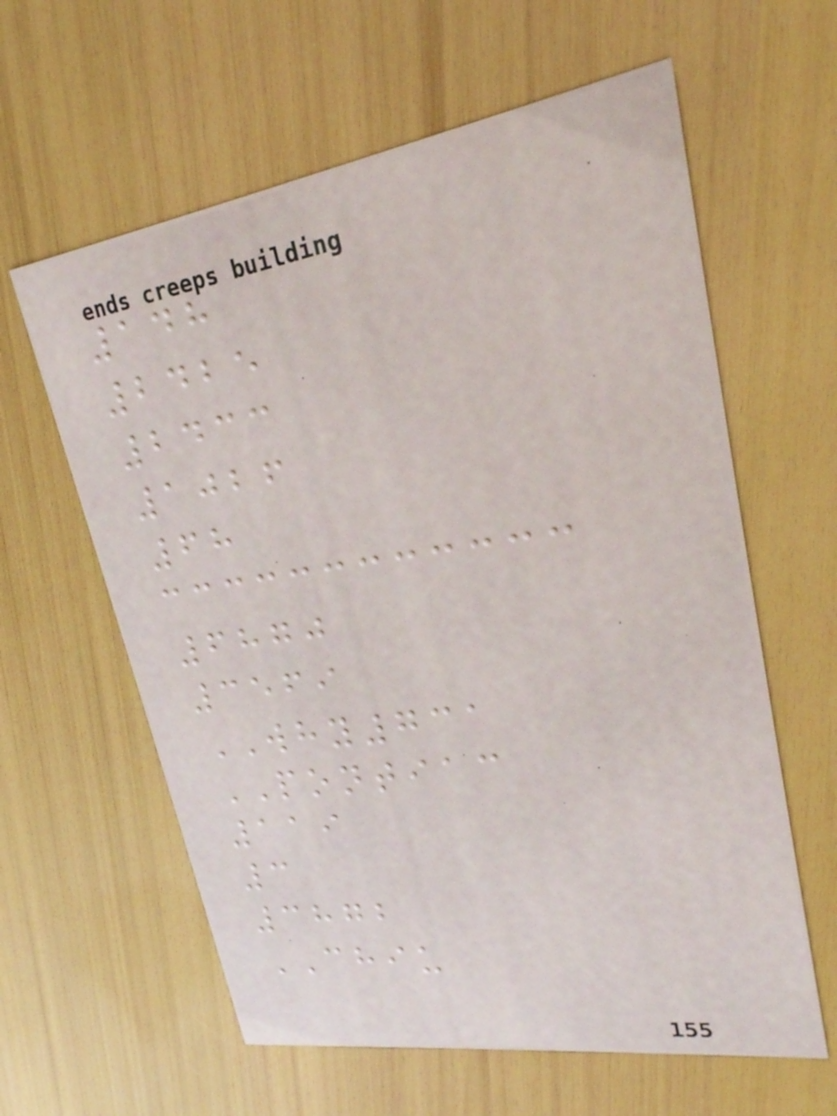148
2425
2433
1026
68
6870
3569
WHY731
PONTIAC
119
3
3872
CHIU
